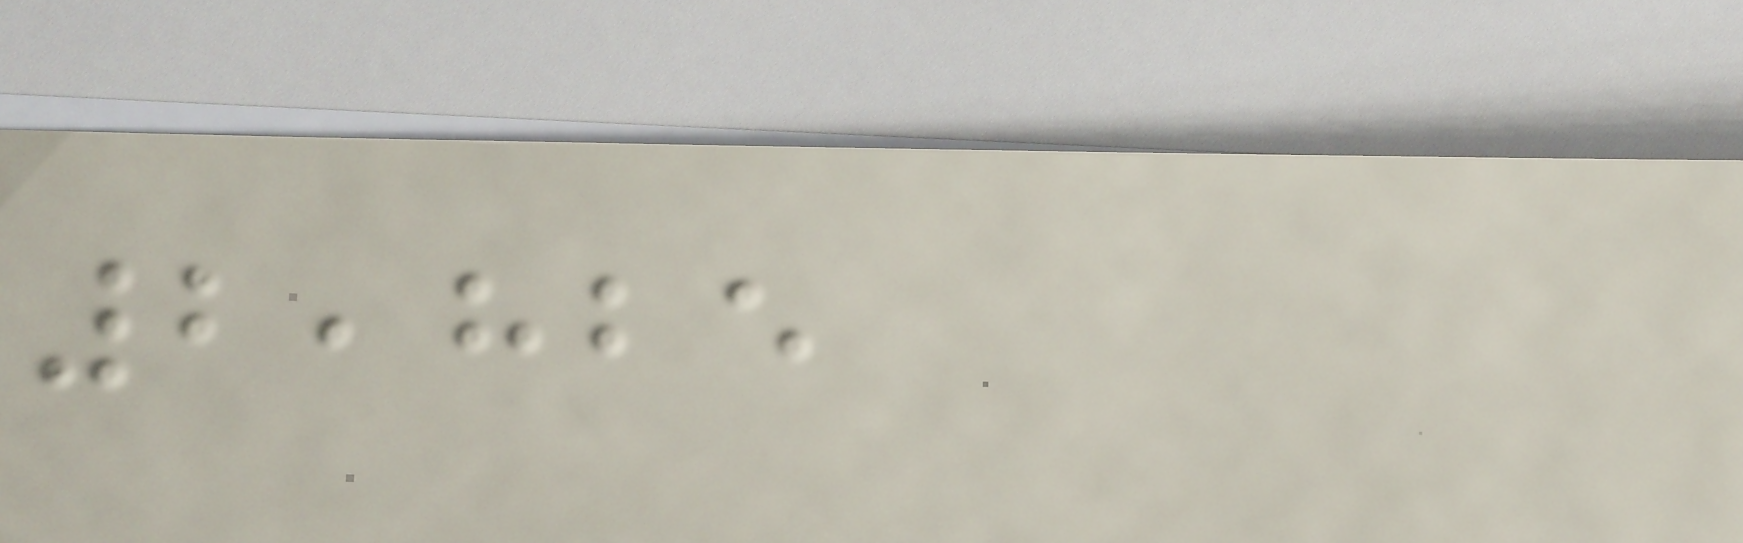2,825
